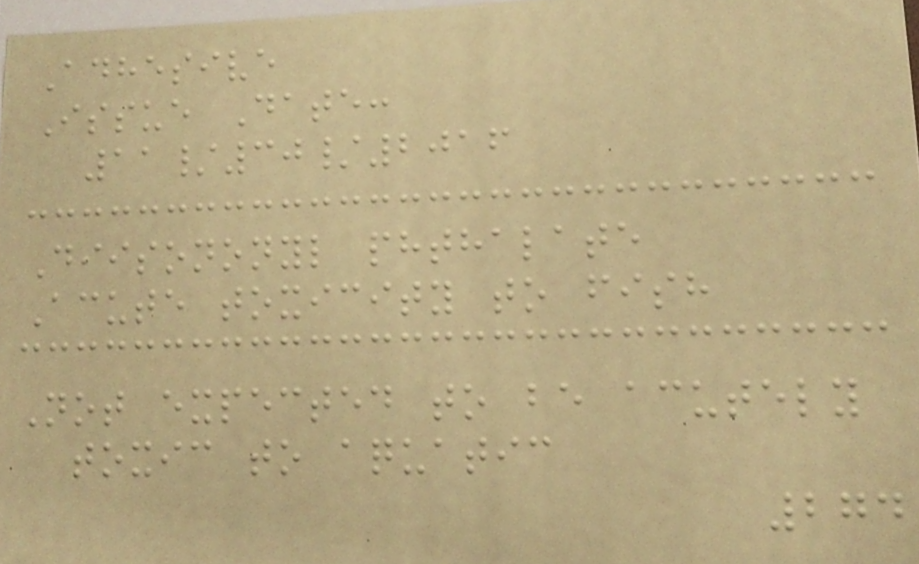Adhesive
Issue Date:
11/30/2016
Diisononyl phthalate
Acute toxicity to fish
Not expected to be acutely
toxic to aquatic
274
